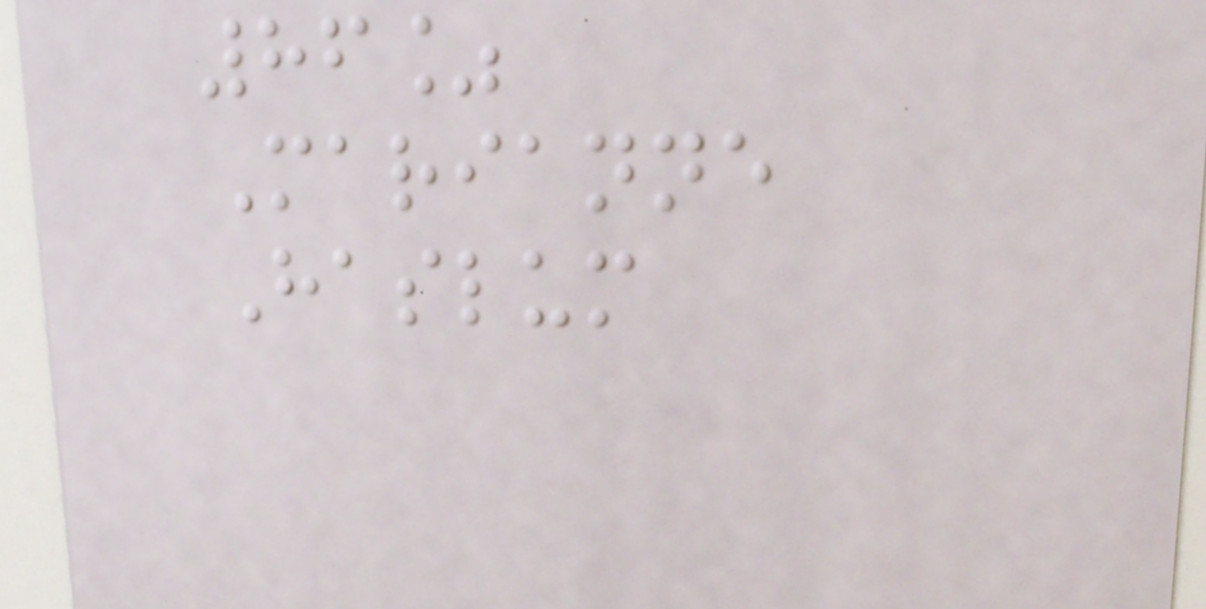86%
Marianne
Haslum
